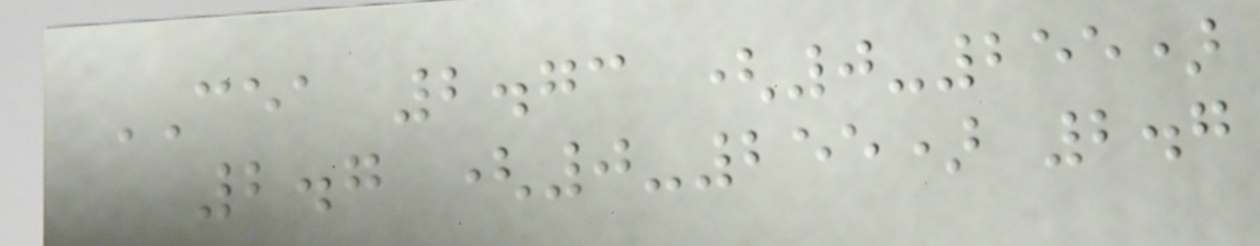CEA 2.73 (0-255)
2.7 (0-255) 2.7
